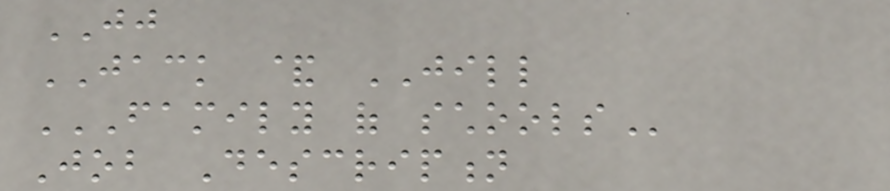JJ
JACK & JILL
FAMILY OF SCHOOLS
Job Description
